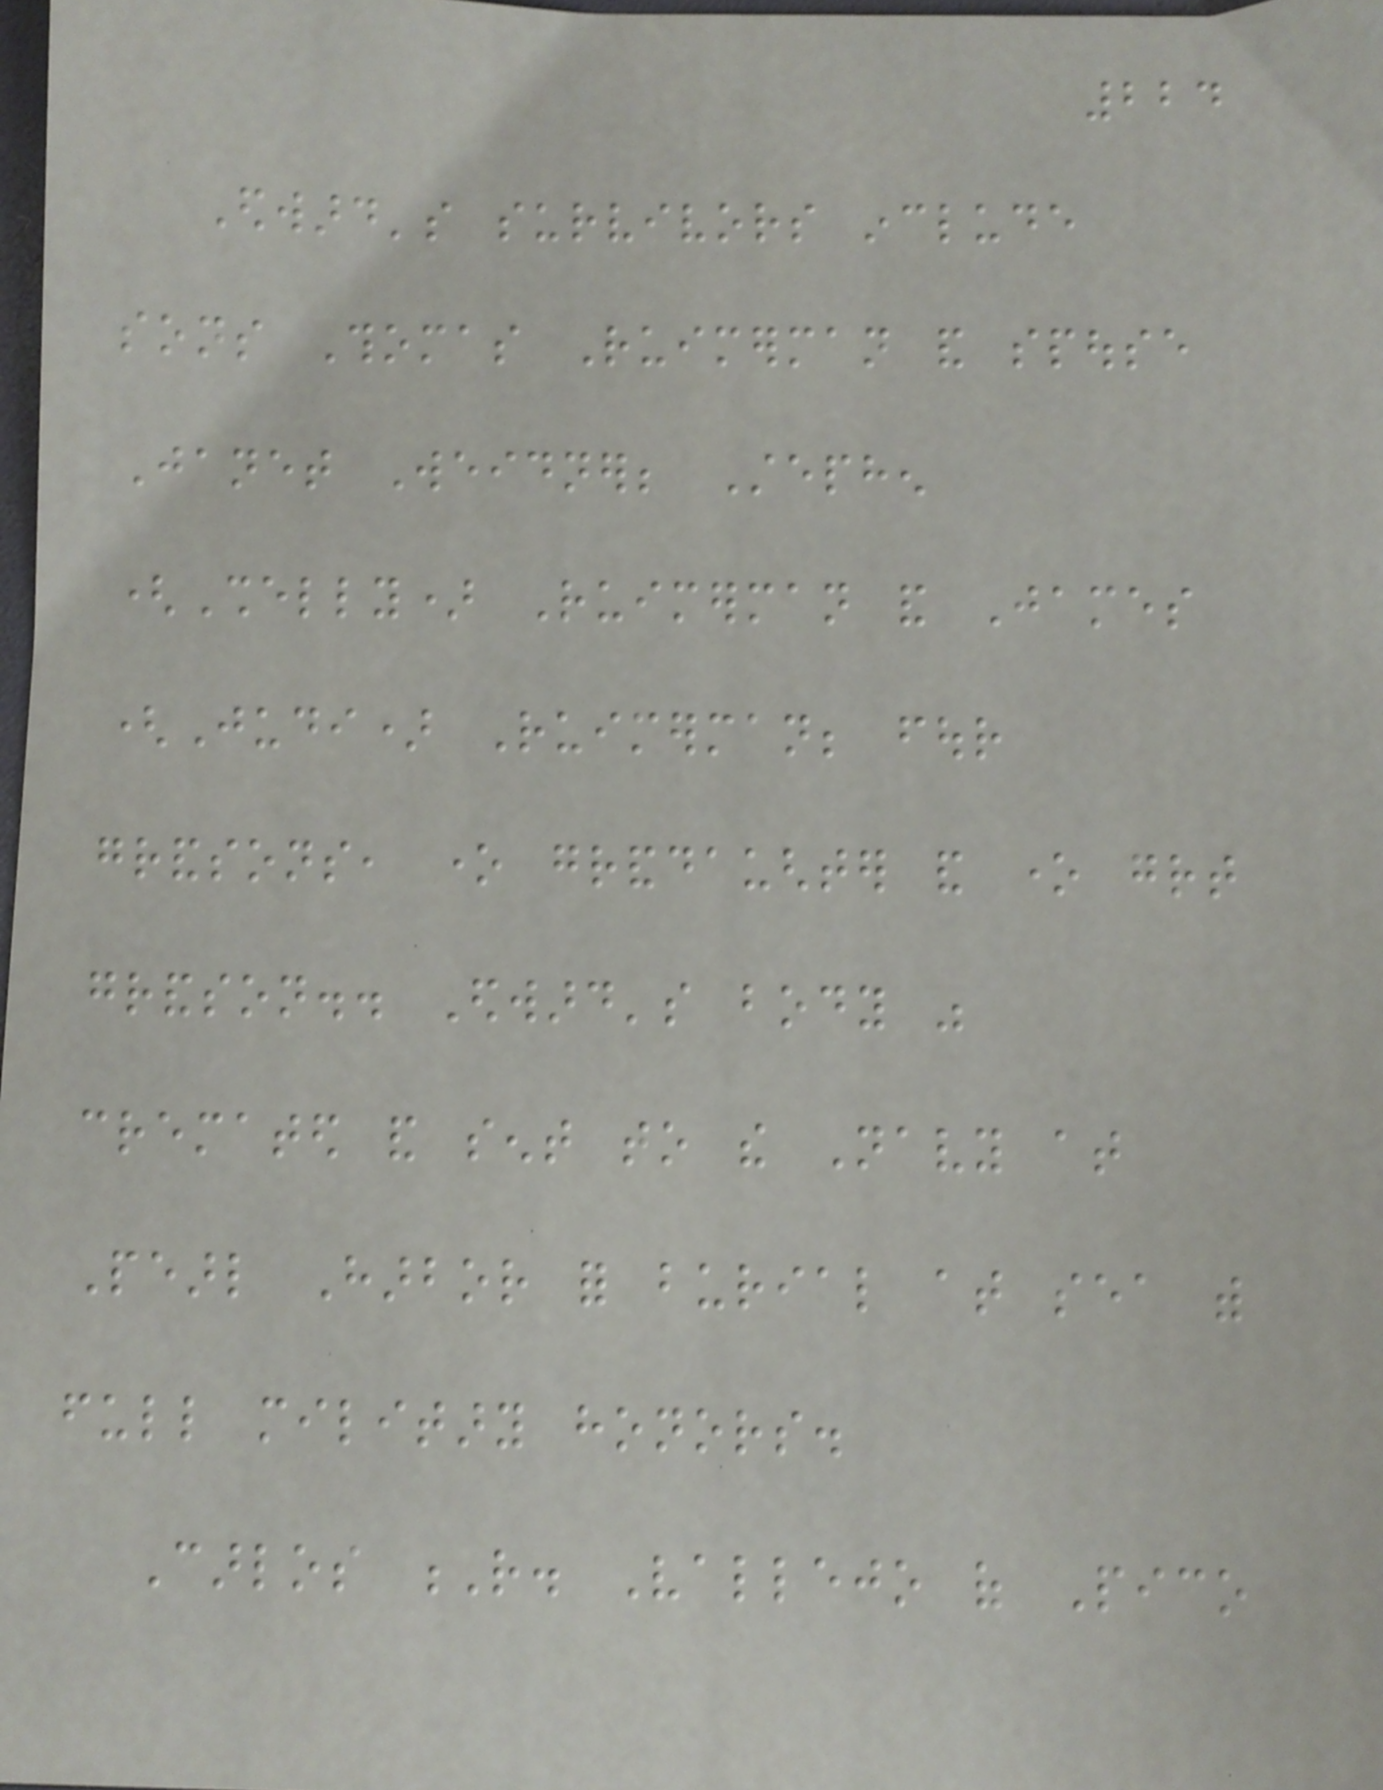224
Edward's survivors include
sons Thomas Ruimerman and spouse
Janet Weidner; Stephen
(Shelly) Ruimerman and James
(Judi) Ruimerman; four
grandsons, one granddaughter and one great
grandson.. Edward's body was
cremated and sent to the Navy at
Pearl Harbor for burial at sea with
full military honors.
Carlos R. Vallejo of Pico
